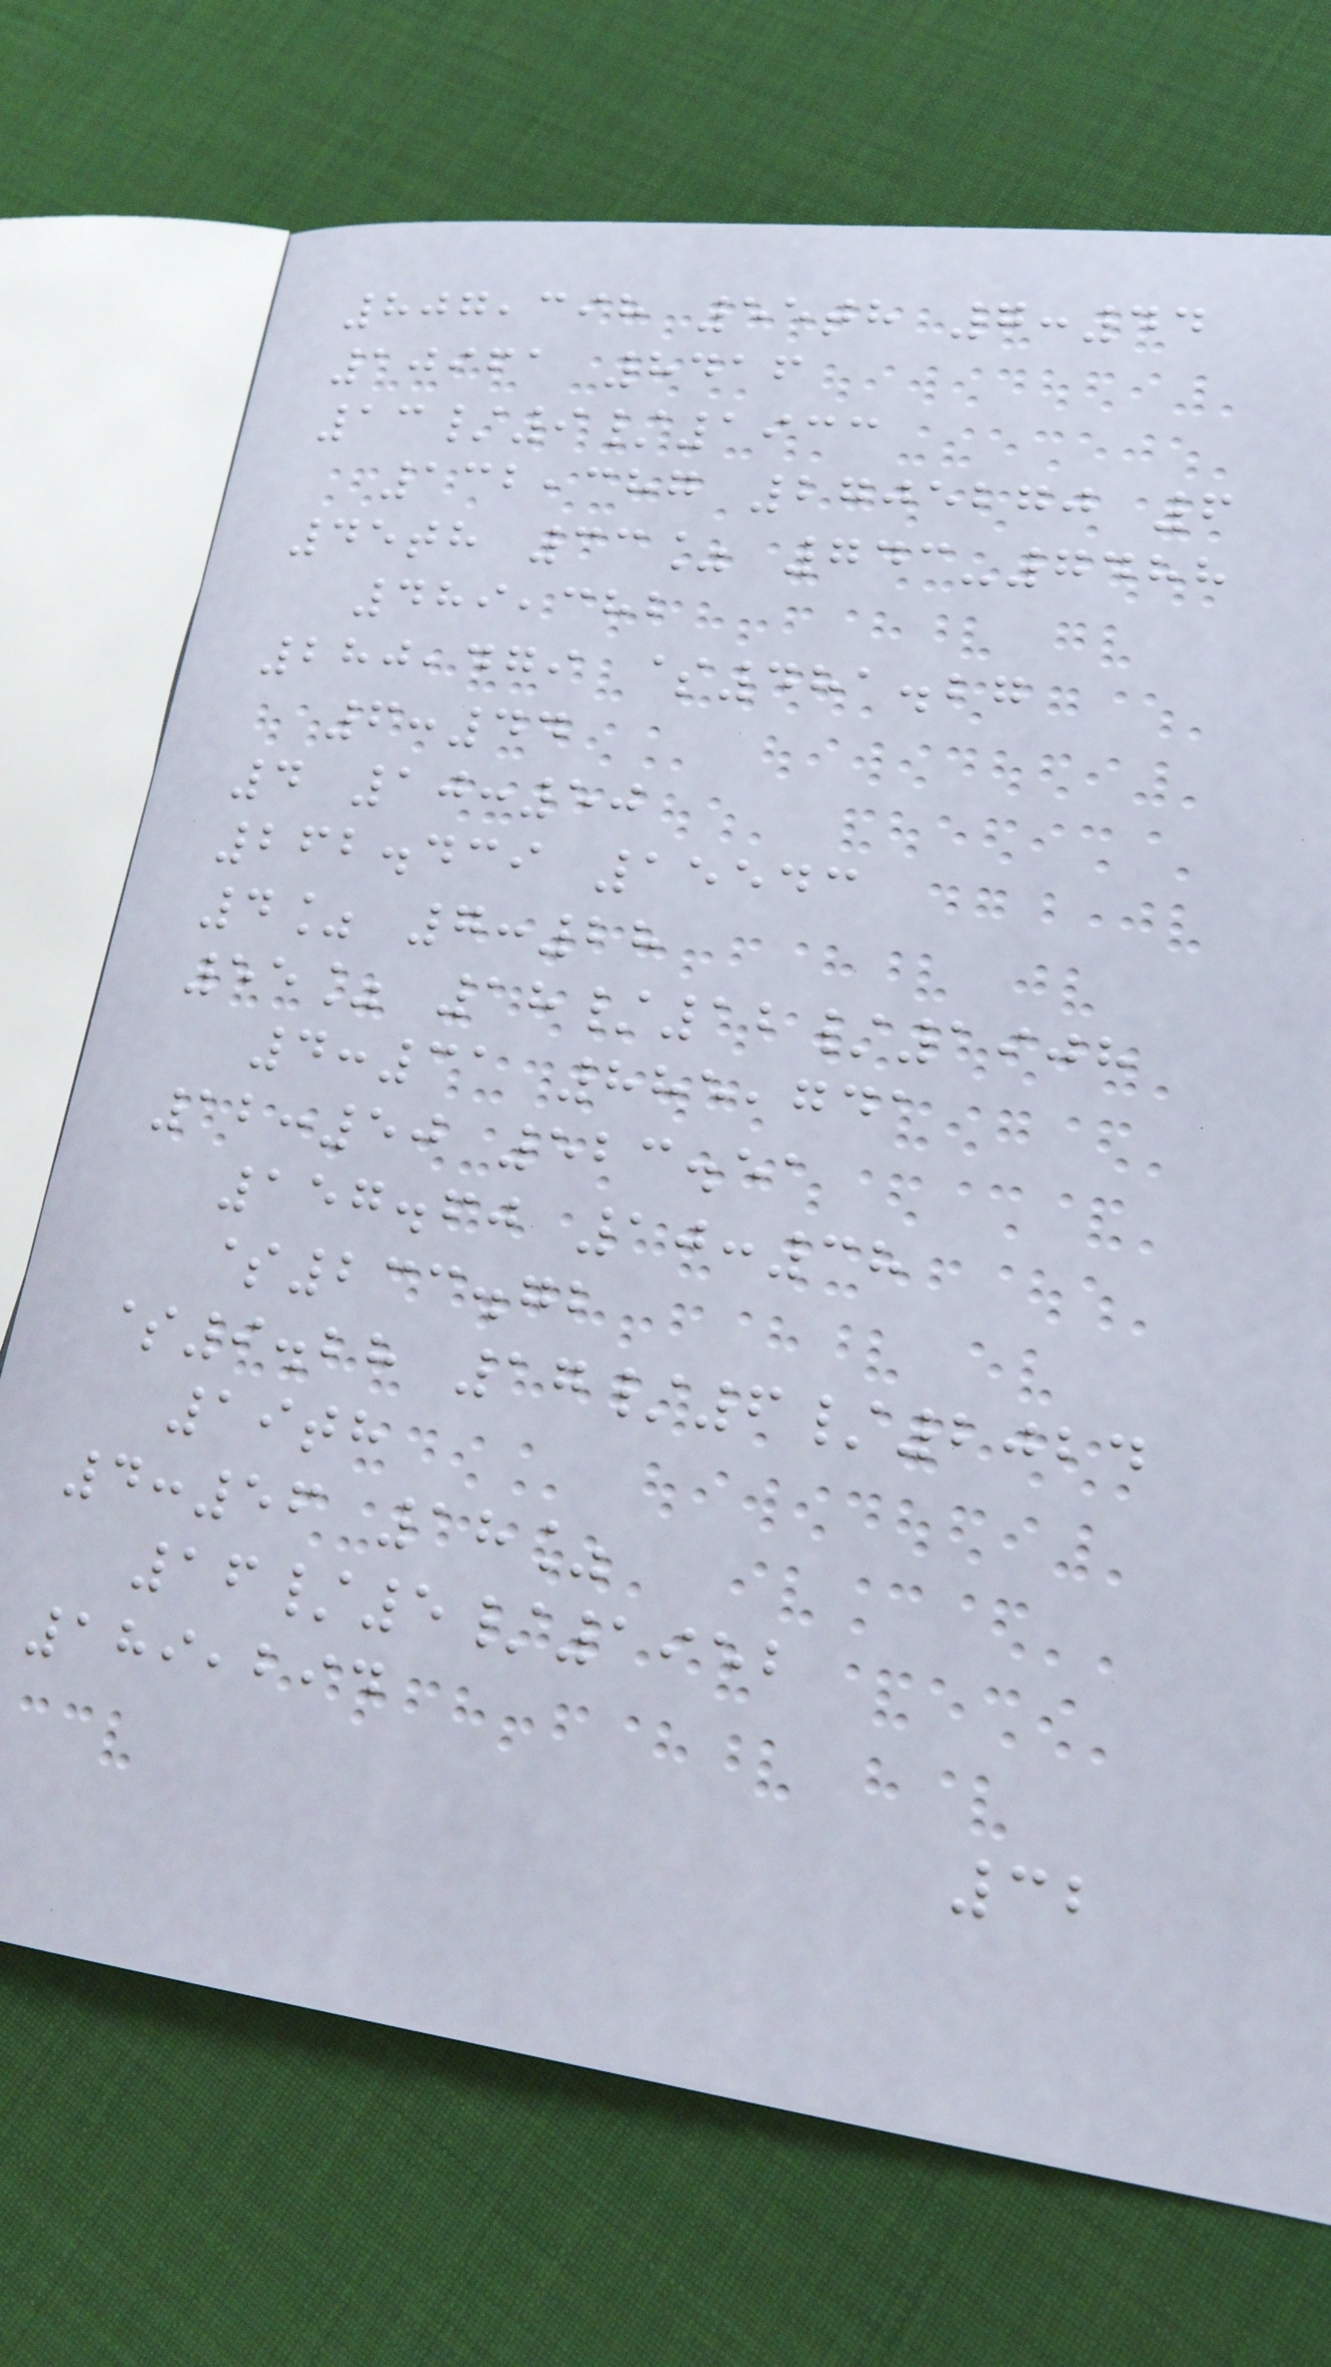807,398 55th 7:44
10961 8416
13/9/1933
132,387 2705270 6
45th 33% 743-7488
489,382
280,479 $481.27
6:44
4 10:50
262.439 15543
4% 7:28
55% 18/12/1908
4:31 885,741
12:50 523.51
157.60 10:38
$233.72
$9.28 17/6/2024
19th
4:56 18%
16/5/1952
189,294
32
